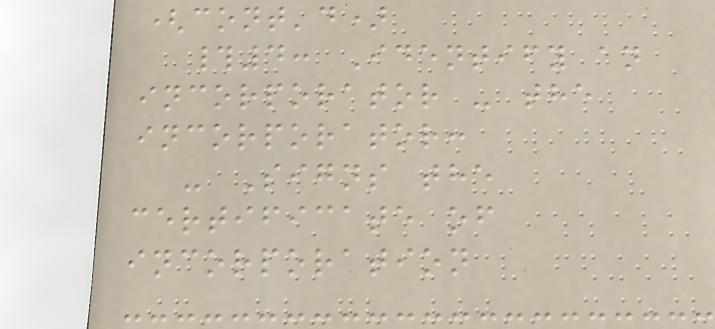(cont'd)
#4: Identify an
incorporator - the
incorporator:
- Signs the
certificate of
incorporation
